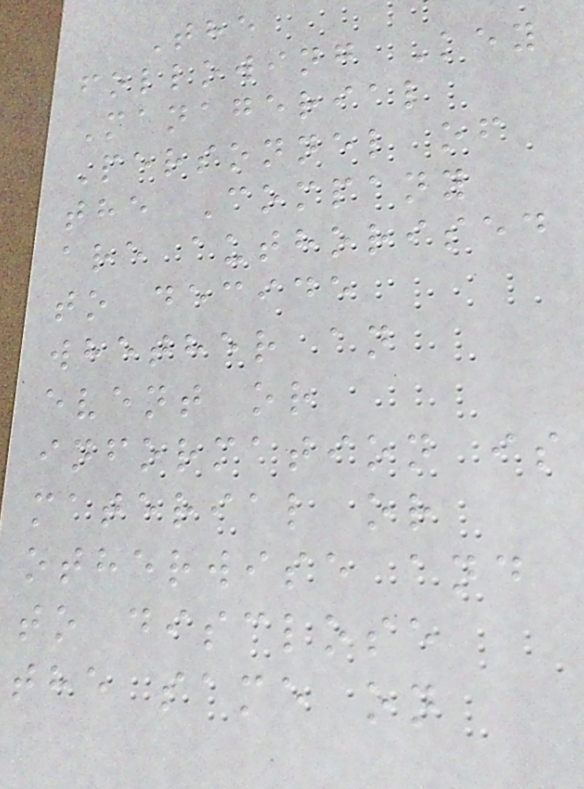The
following Key
Managerial
Personnel of
the Company
are authorised
to decide
whether an
event or
information is
material or
otherwise and
to disclose
the same on
